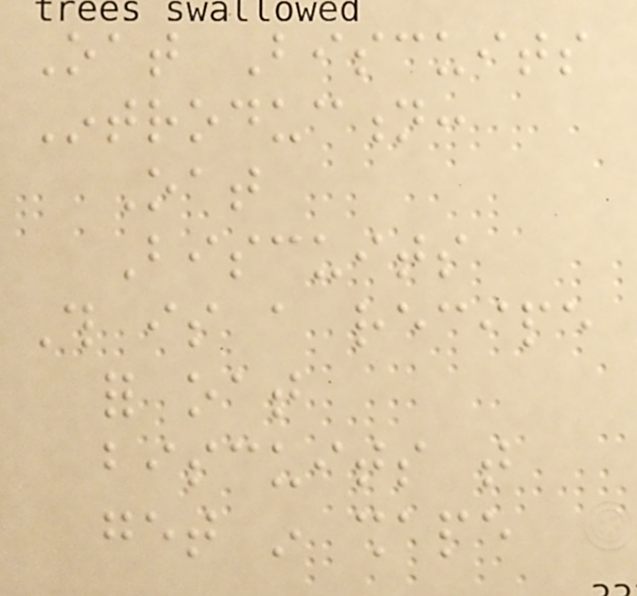Oat Biscuits
Introduction:
Oat
Biscuits
This is a recipe
for oat
biscuits that
get in shape
